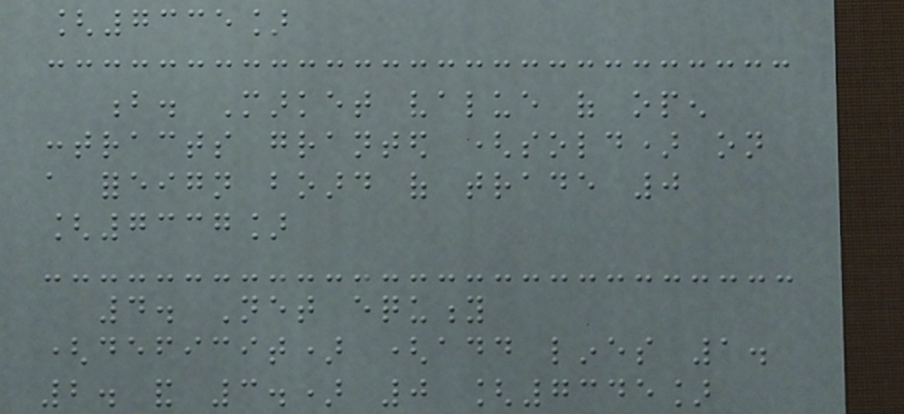[7335]
b. Market value of open
contracts granted (sold) on
a foreign board of trade 0
[7337]
4. Net equity
(deficit) (add lines 1.
2. and 3.) 0 [7345]
